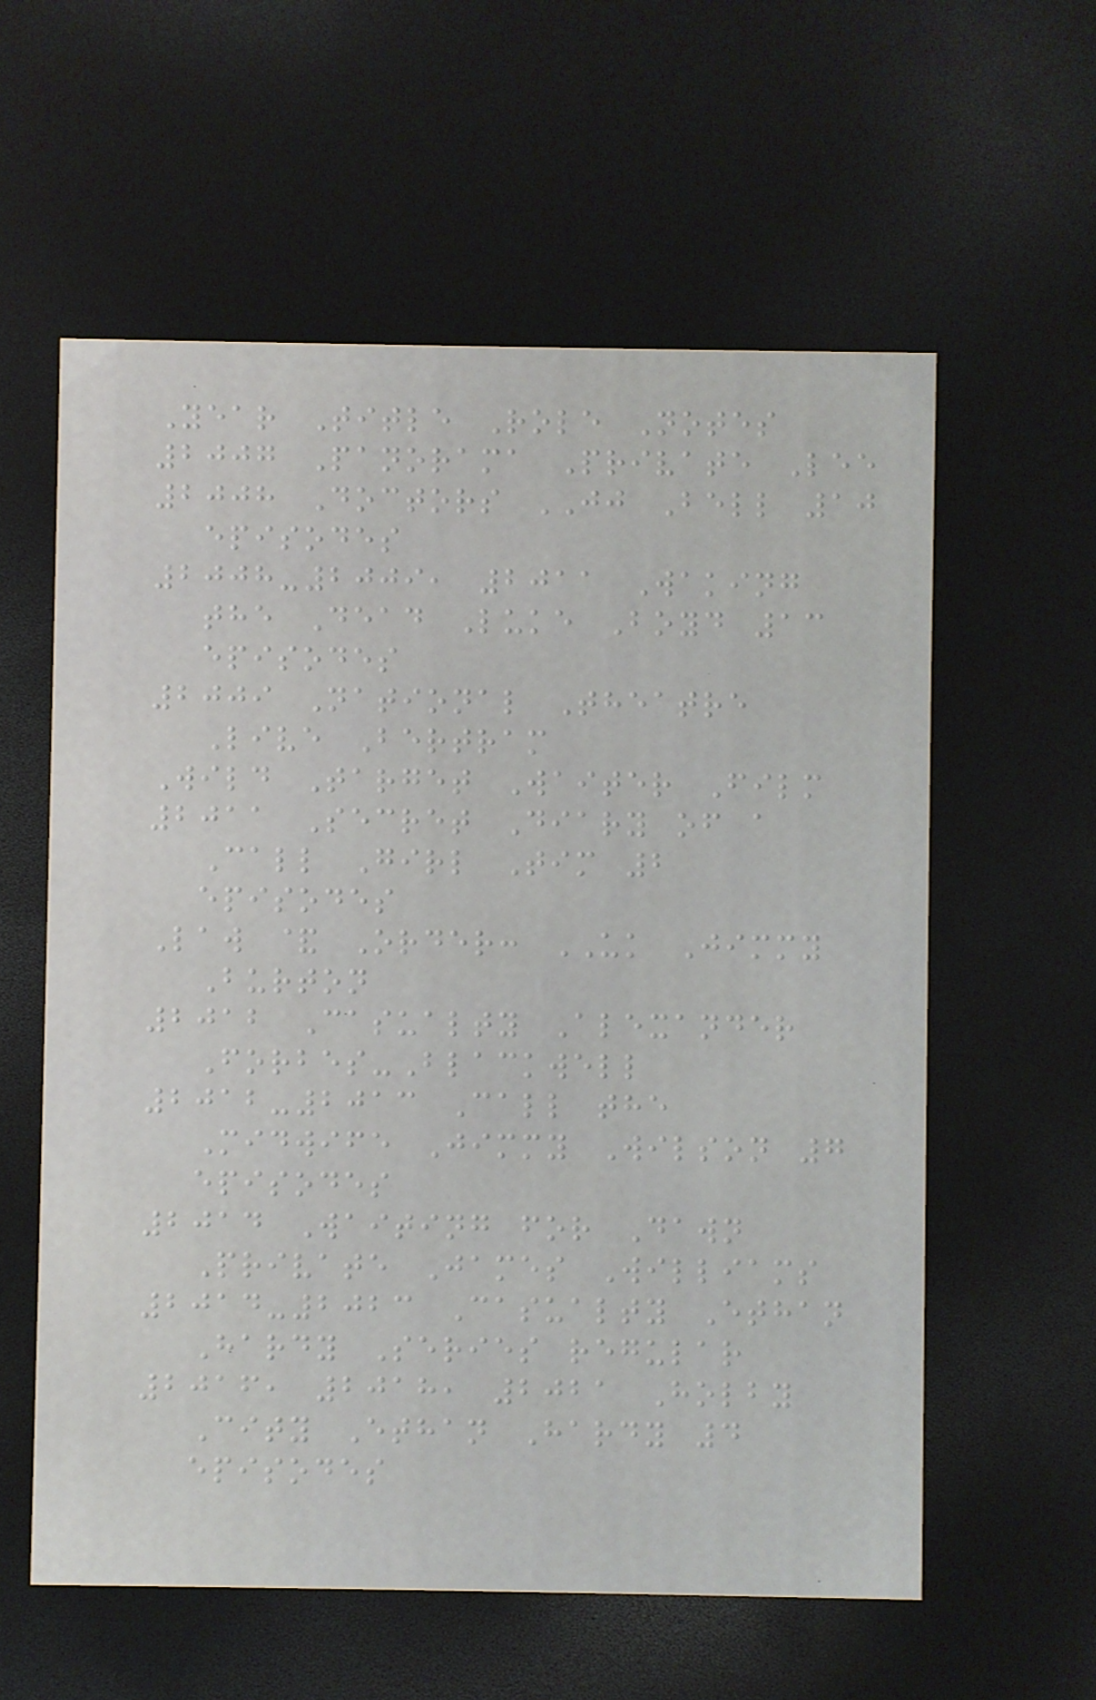Year Title Role Notes
2007 Panorama Private Lee
2008 Doctors JJ Bell 10
episodes
2008-2009, 2011 Waking
the Dead Luke Boyd 13
episodes
2009 National Theatre
Live Bertram
Wild Target Waiter Film
2011 Secret Diary of a
Call Girl Tim 2
episodes
Law & Order: UK Jimmy
Burton
2012 Casualty Alexander
Forbes-Blackwell
2012-2013 Call the
Midwife Jimmy Wilson 7
episodes
2014 Waiting for Dawn
Private James Williams
2014-2023 Casualty Ethan
Hardy Series regular
2016, 2018, 2021 Holby
City Ethan Hardy 4
episodes
